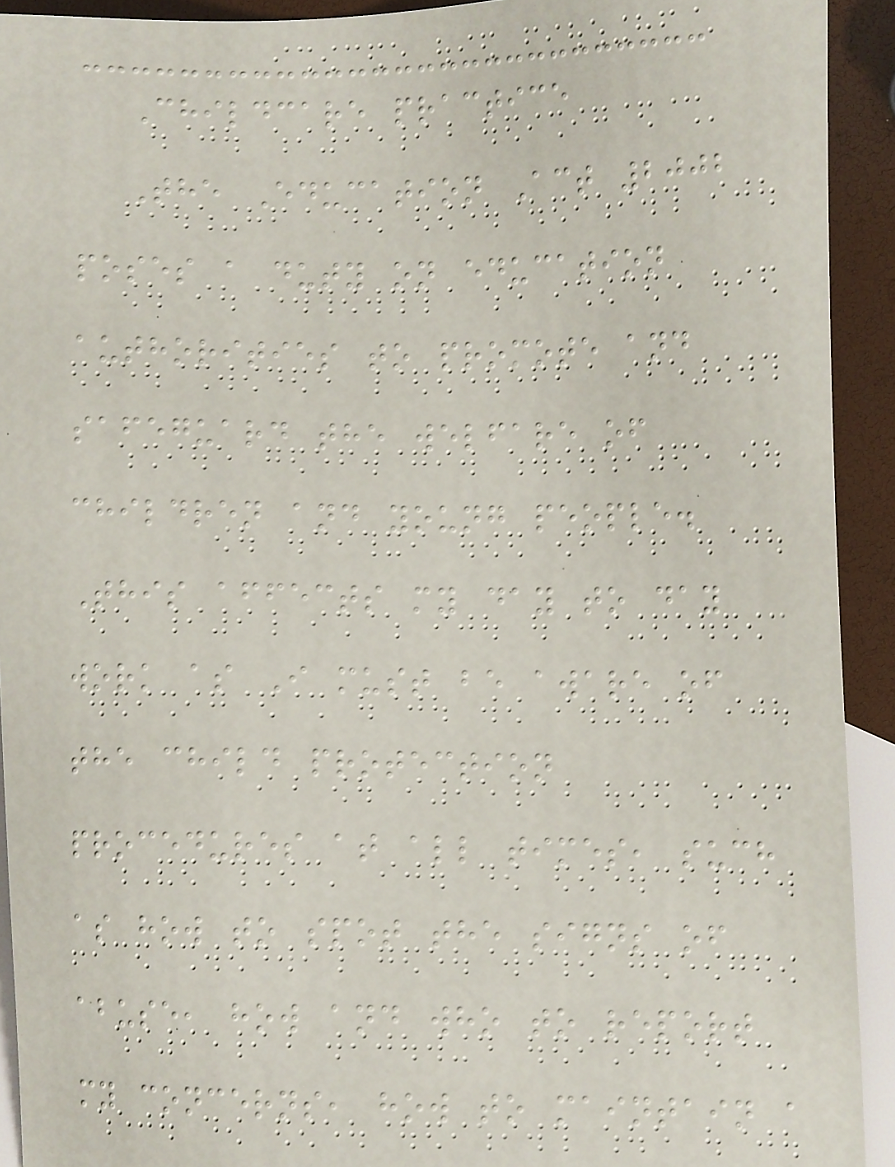Childcare practice
The Education Act 2002
poses a duty on education
authorities to promote and
safeguard the welfare of
children and young people.
This affects my day to day
work as I must be aware of
the child protection
procedures at all times, such
as how to spot the signs of
abuse, how and who to report
my concerns, how to maintain a
